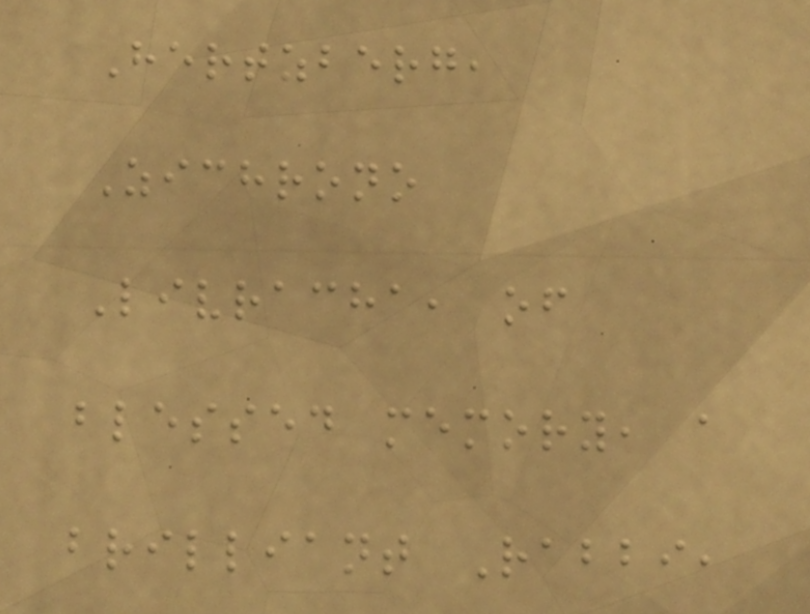Hertzberg,
Zichrono
Livracha, of
blessed memory, a
brilliant Rabbi,
